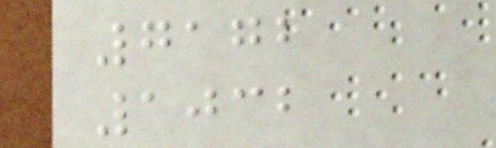7172
1032
